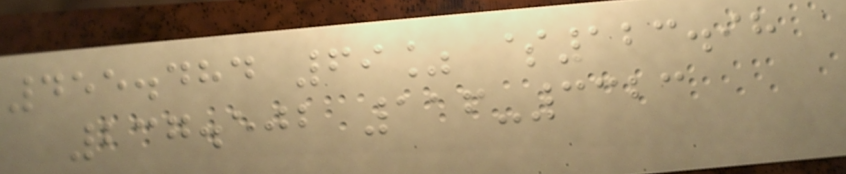455.484 69% $123.98
237.502 116-3323
